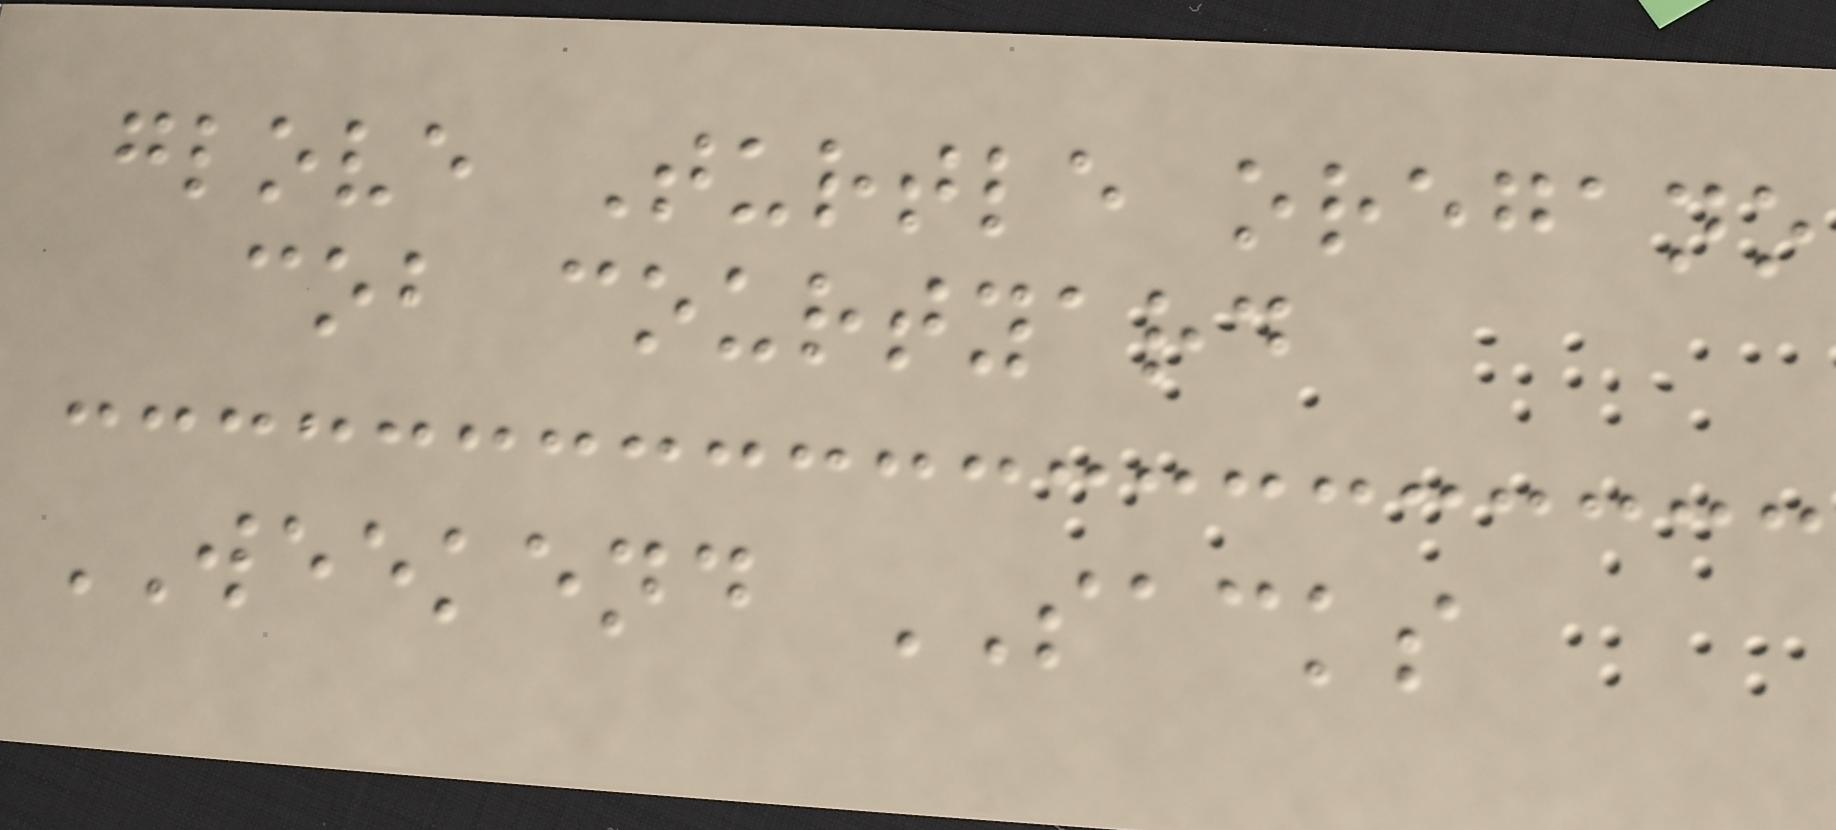glove Turtle oregano
cob courtyard
WEEKEND SACKS
